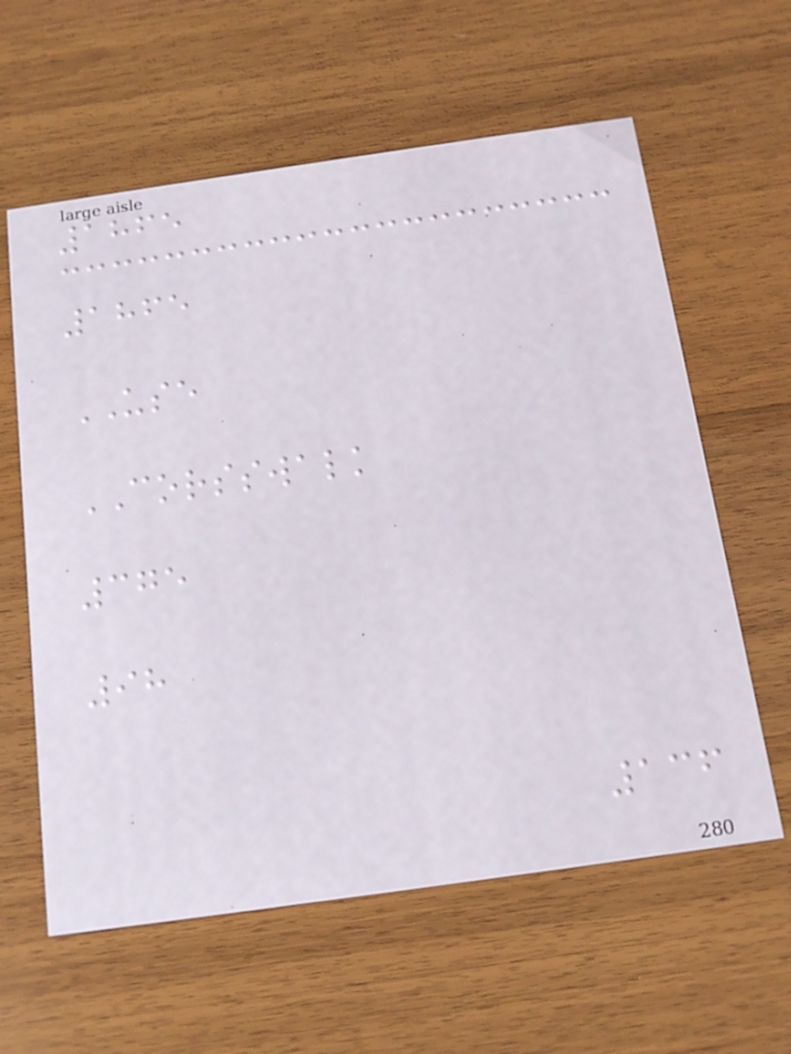1865
1865
USE
CORSSWALK
375
98
136
